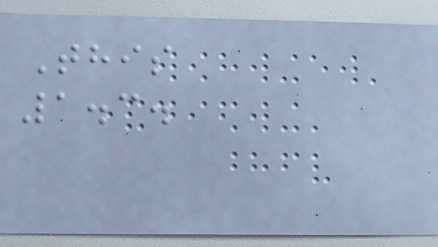This
1.3.
